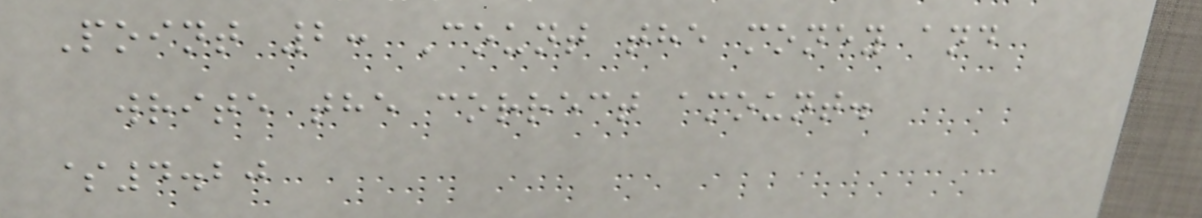Point 2: Count the money and
write the correct amount.
$4.20
